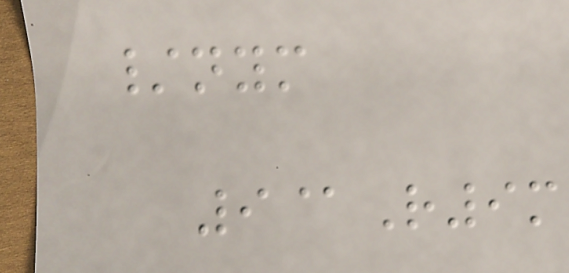/nym
9@R9m
